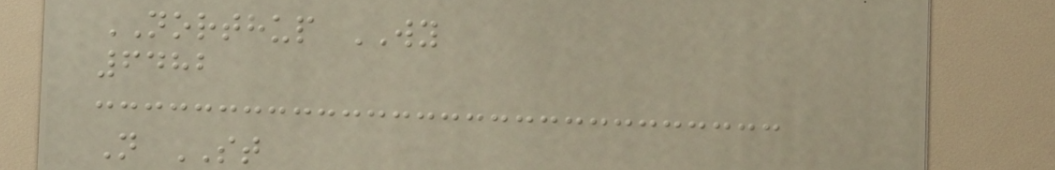NORTHUP WY
6482
N ST
